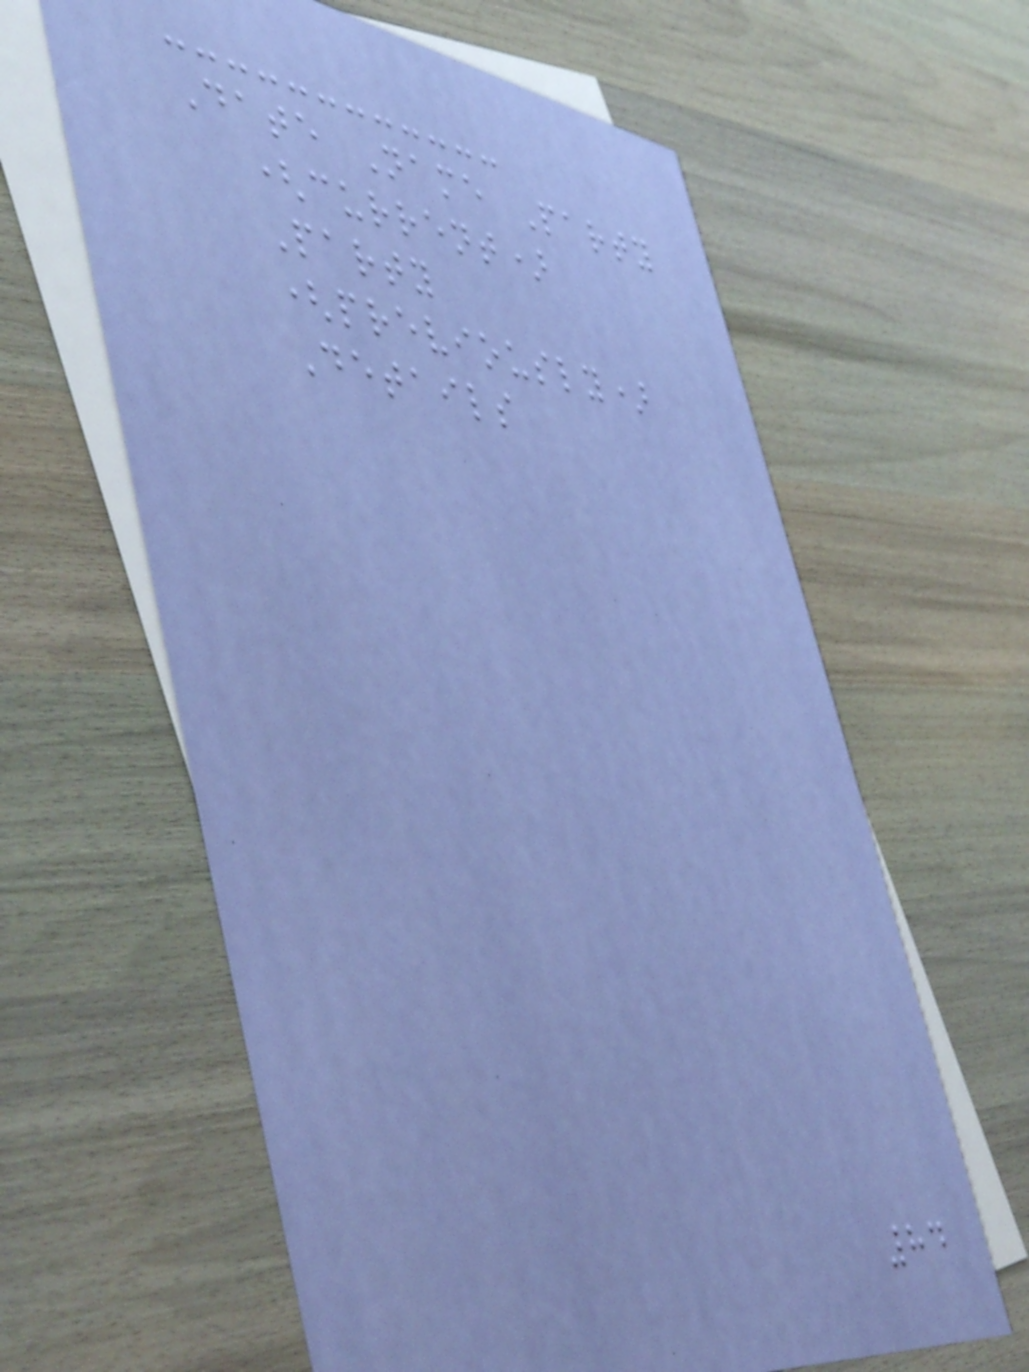Date Name Party
(current)
Party
(previously)
Details
84
